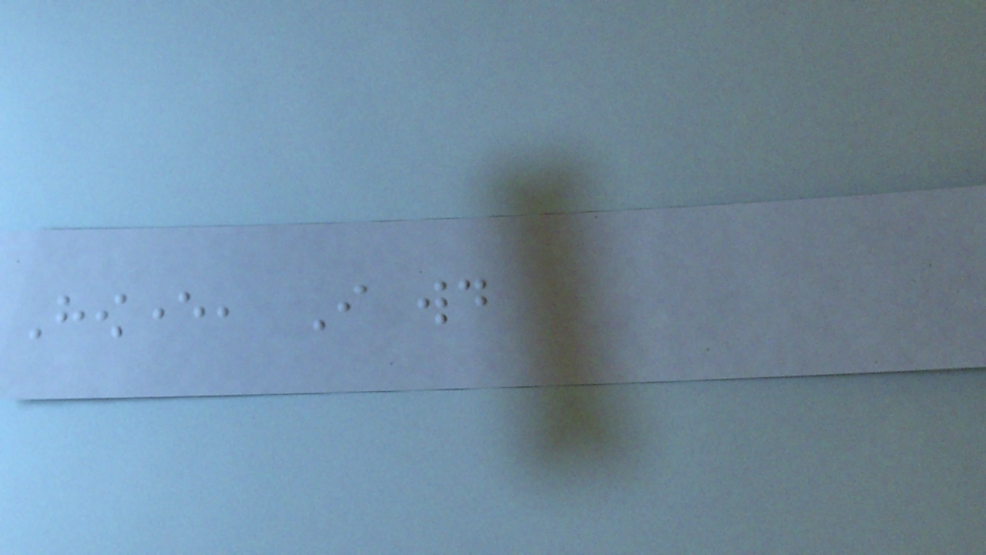However, I would
